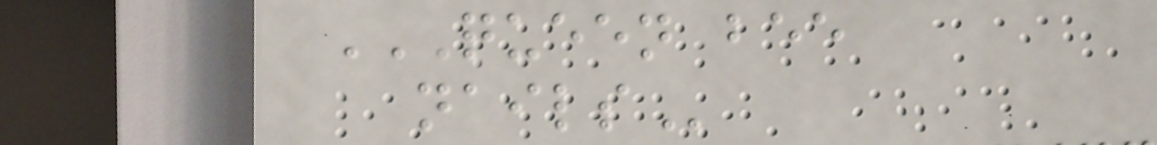QUEEN BEE
NAILS
